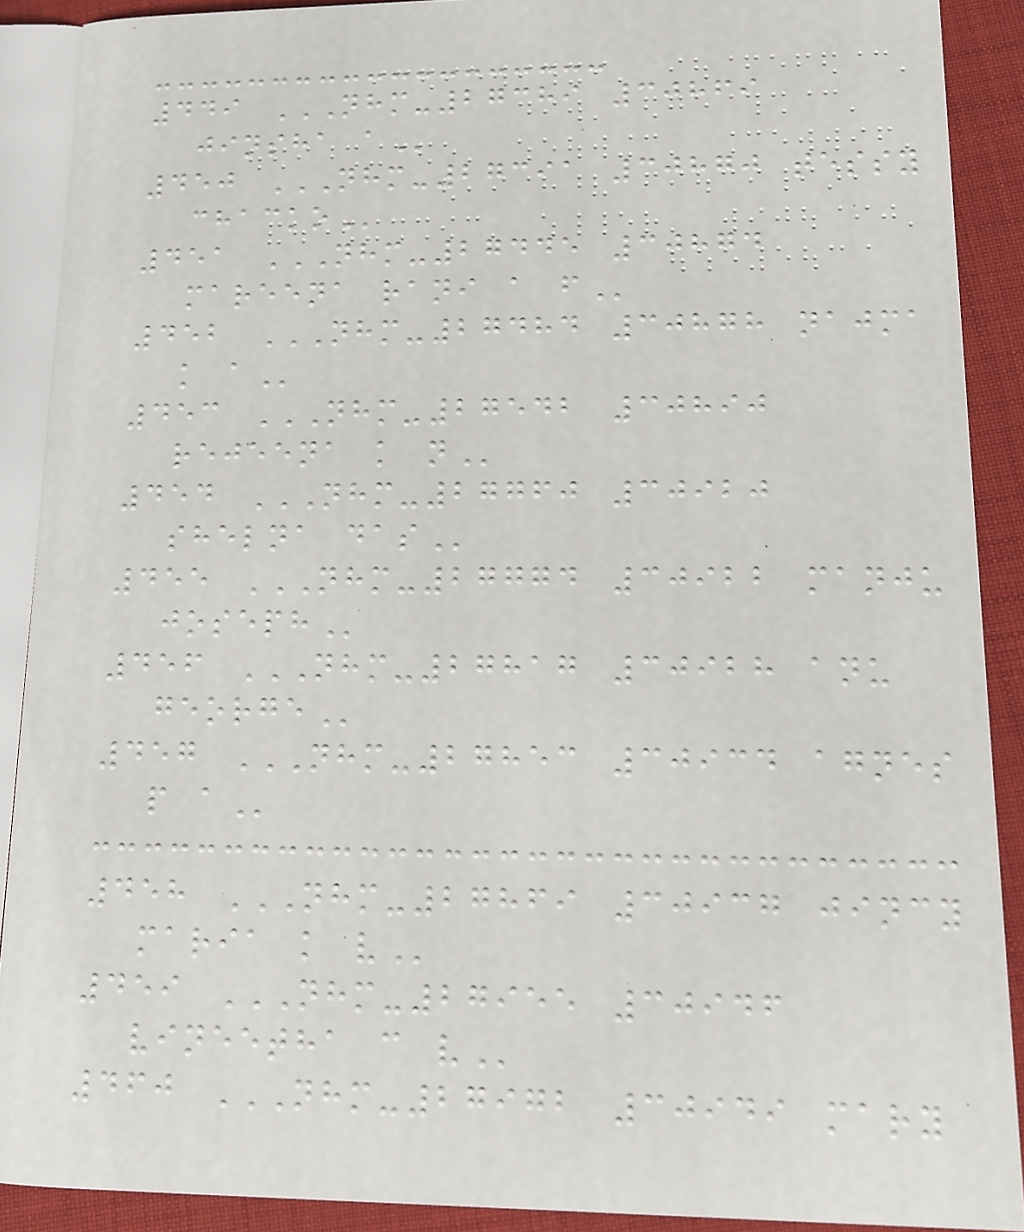449 NHM-27389 30869
JINSHA A
450 NHM-27391 30870 TESSY
CHACKO
451 NHM-27445 30874
MAREENA RANI A F
452 NHM-27484 30878 NAJMA
K A
453 NHM-27542 30890
REJEENA K N
454 NHM-27760 30920
SHELNA DAS
455 NHM-27774 30922 MANJU
JOSEPH
456 NHM-27817 30928 ANU
GEORGE
457 NHM-27853 30934 AGNES
P A
458 NHM-27869 30937 JINCY
MARIA K V
459 NHM-27955 30946
VINEETHA C V
460 NHM-27972 30949 MARY
